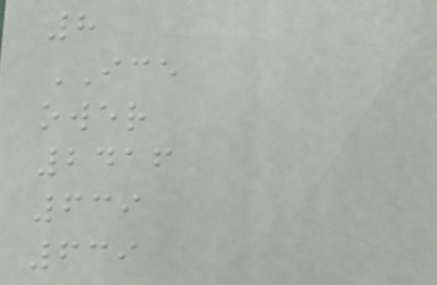8
ICE
ower
2416
639
639
